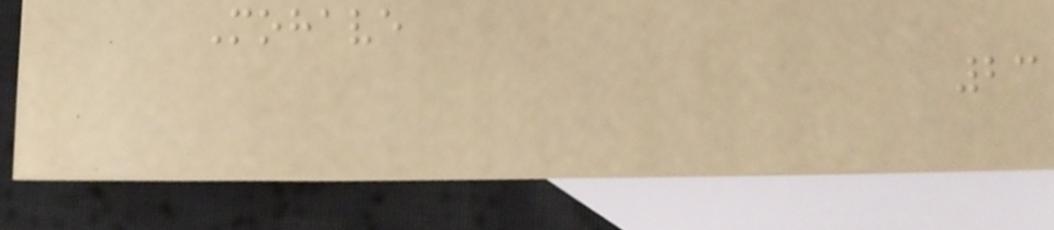Mohave
23
